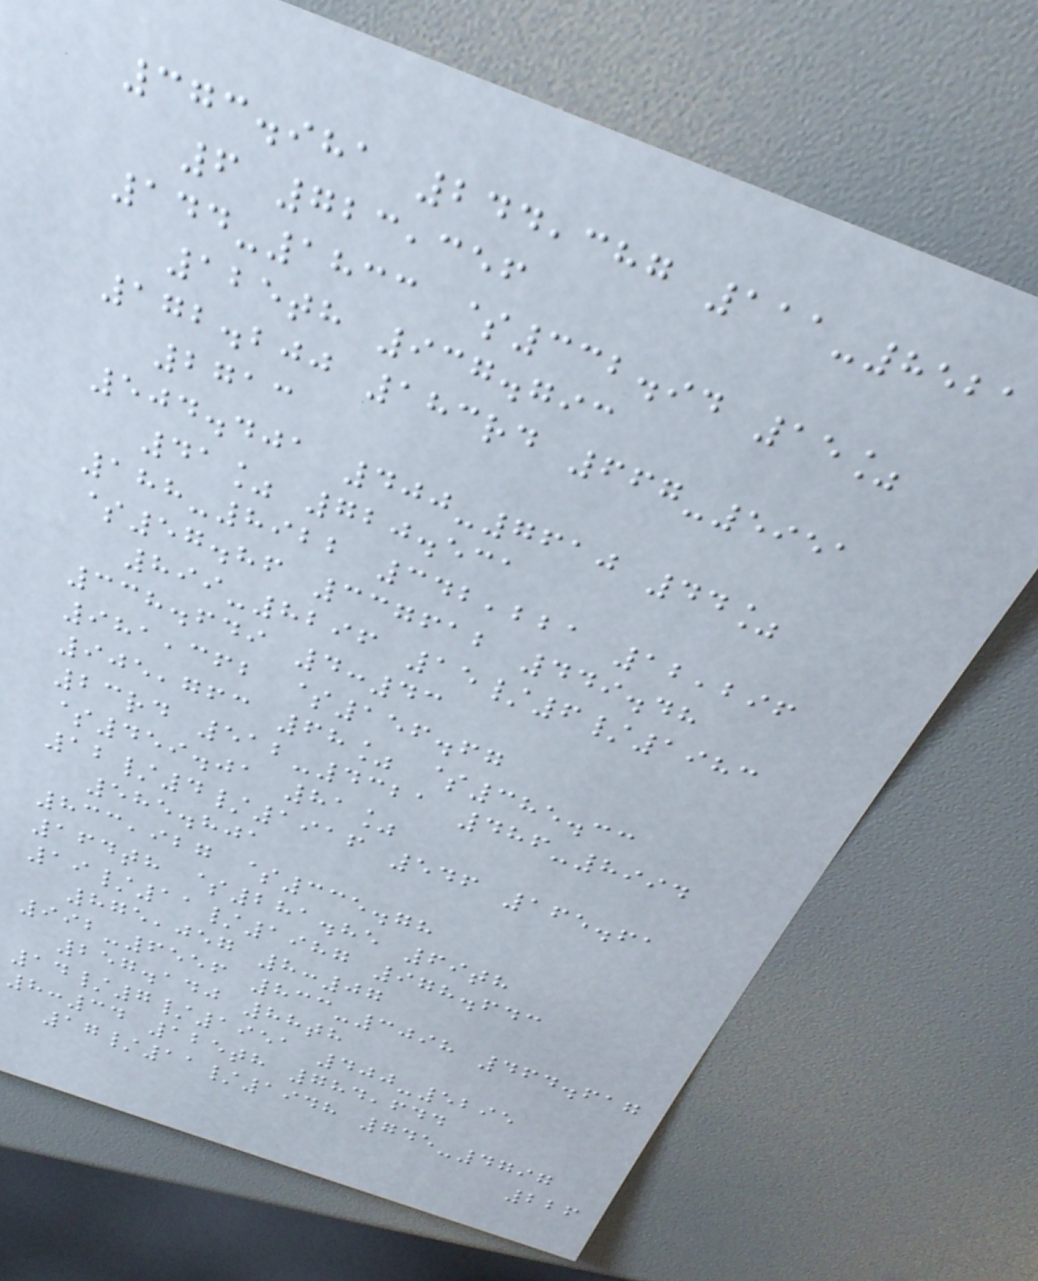373.981 244,387 111-8521
6 723,356
144-1833 $332.94 15%
125th 937.793
172.200 183rd 667-5951
2713
504.401 400-7610 44%
41% 720.531
188-8922 342,221 12,296
$57.86 337612 449.48
899-8296 15/6/1983
338.649 4:43
981,362 $156.67
905,763 68% $385.33
23rd 512-4321 486-8994
$459.01 81%
12/4/1916 546 165.61
585.801
833,927 $335.78
164th $281.85 69th
19/11/1987 978.643
875,057 8:07
992-6556 833-3098 464.617
257.140 88th
14/7/1951 400-5295
8:34 125th 784,644
17/11/1948 745-4797
226
